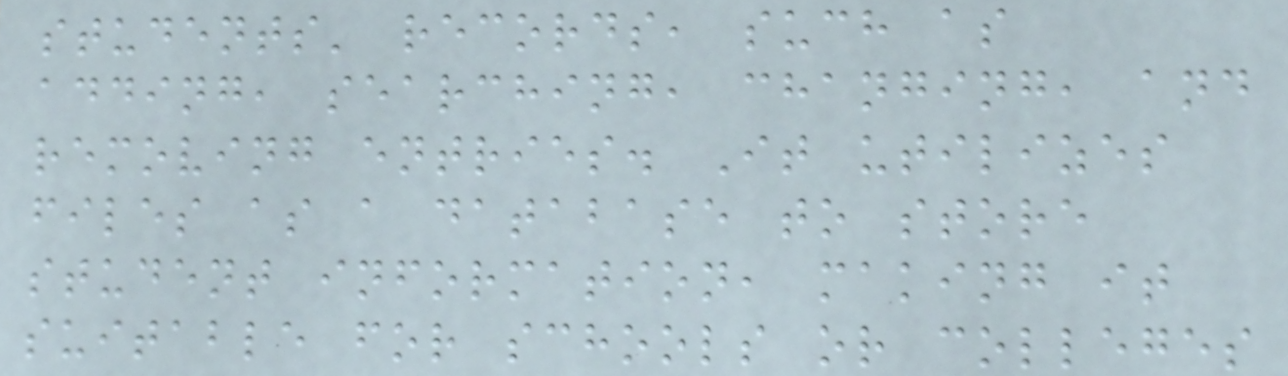students' records, such as
adding, searching, changing, and
removing entries. It utilizes
files as a database to store
student information, making it
suitable for schools or colleges
